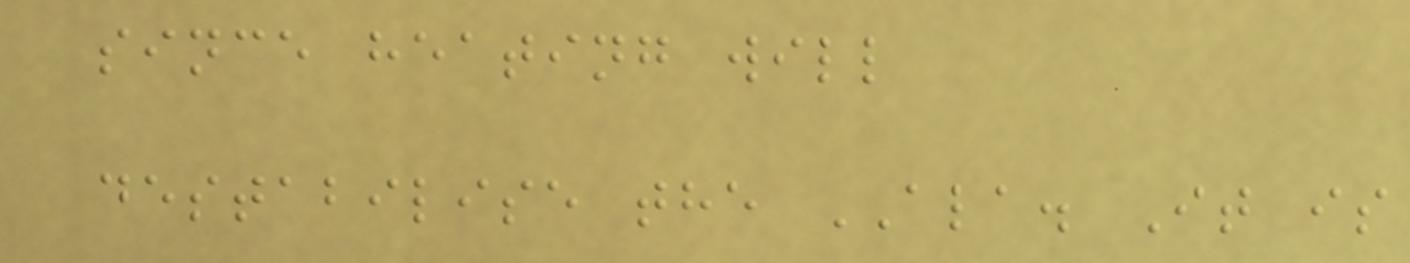since heating will
destabilise the ALA. It is
